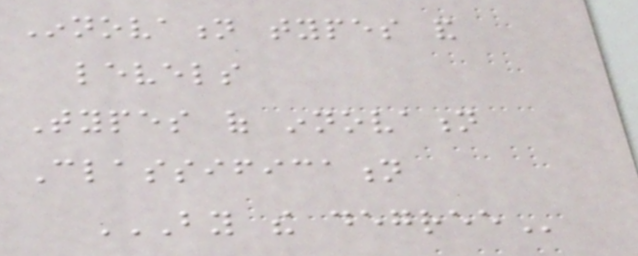Innovation types and
levels
Types of innovation
Classification
BY THE DEGREE
